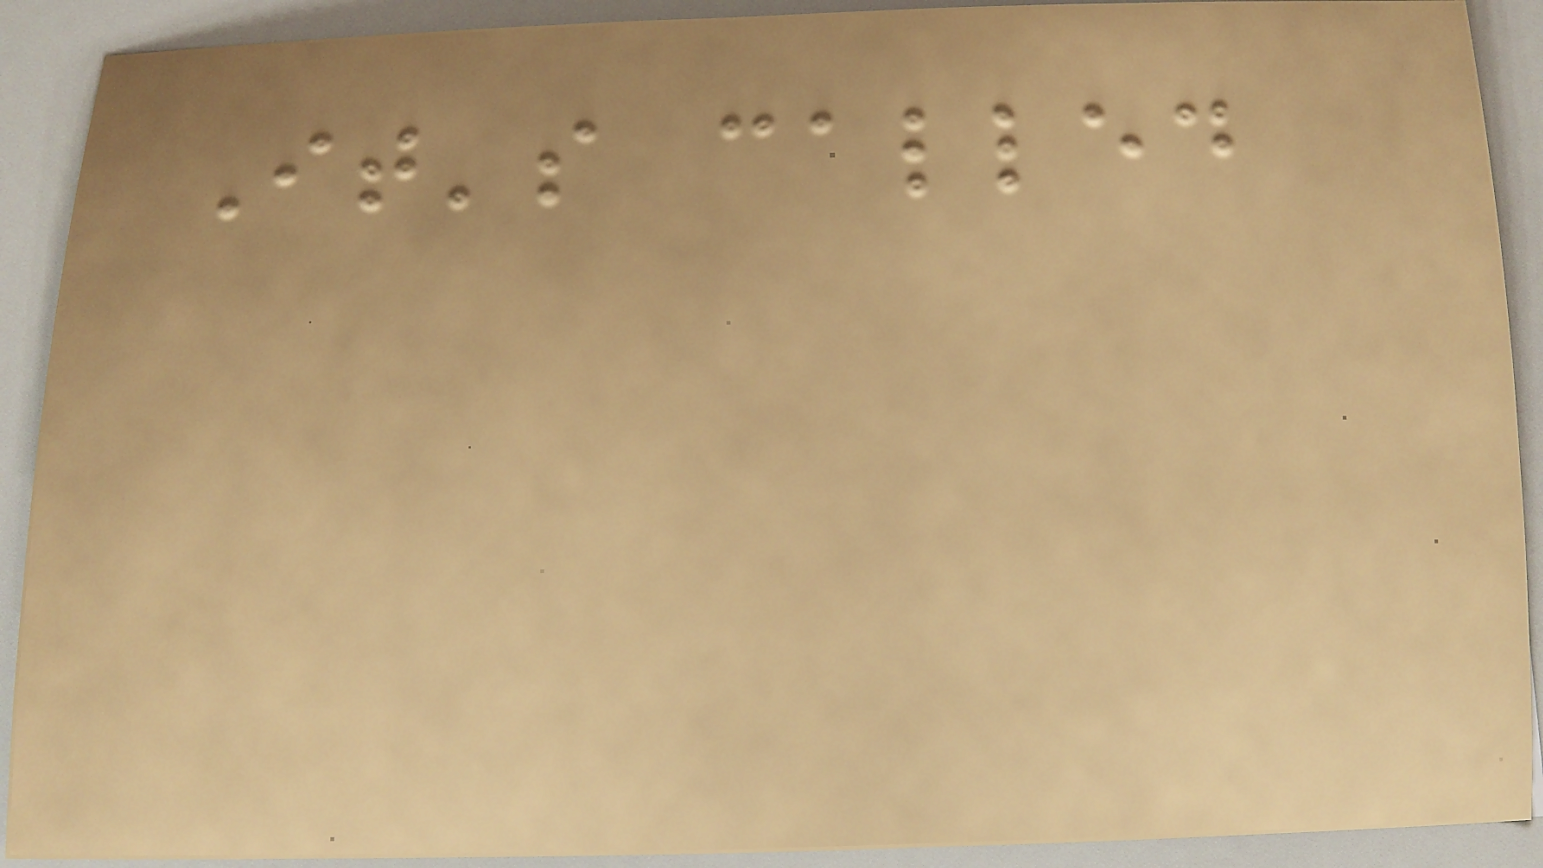It's called
